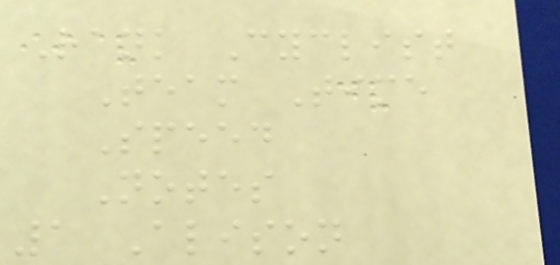Rank Cyclist
Team Time
Speed
Notes
1 Alison
